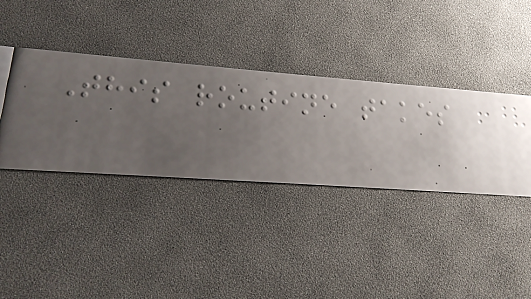This routine takes
